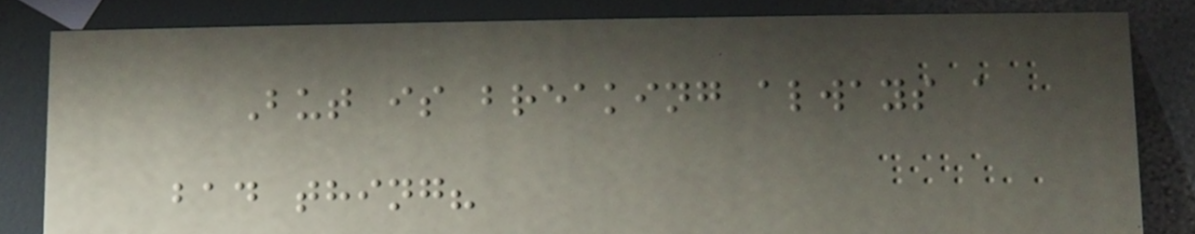But is breaking always a
bad thing?
